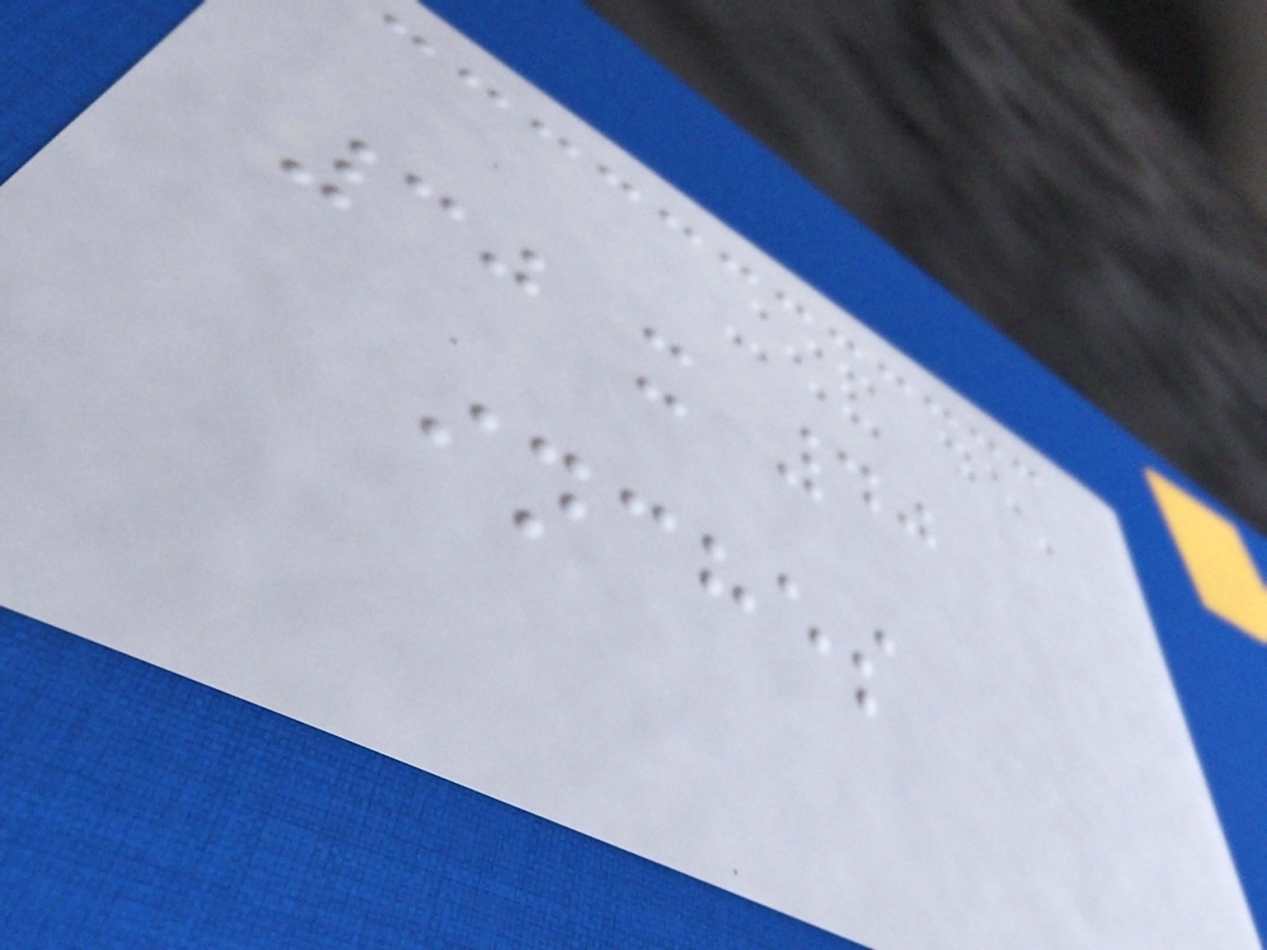30 x 40
inches
